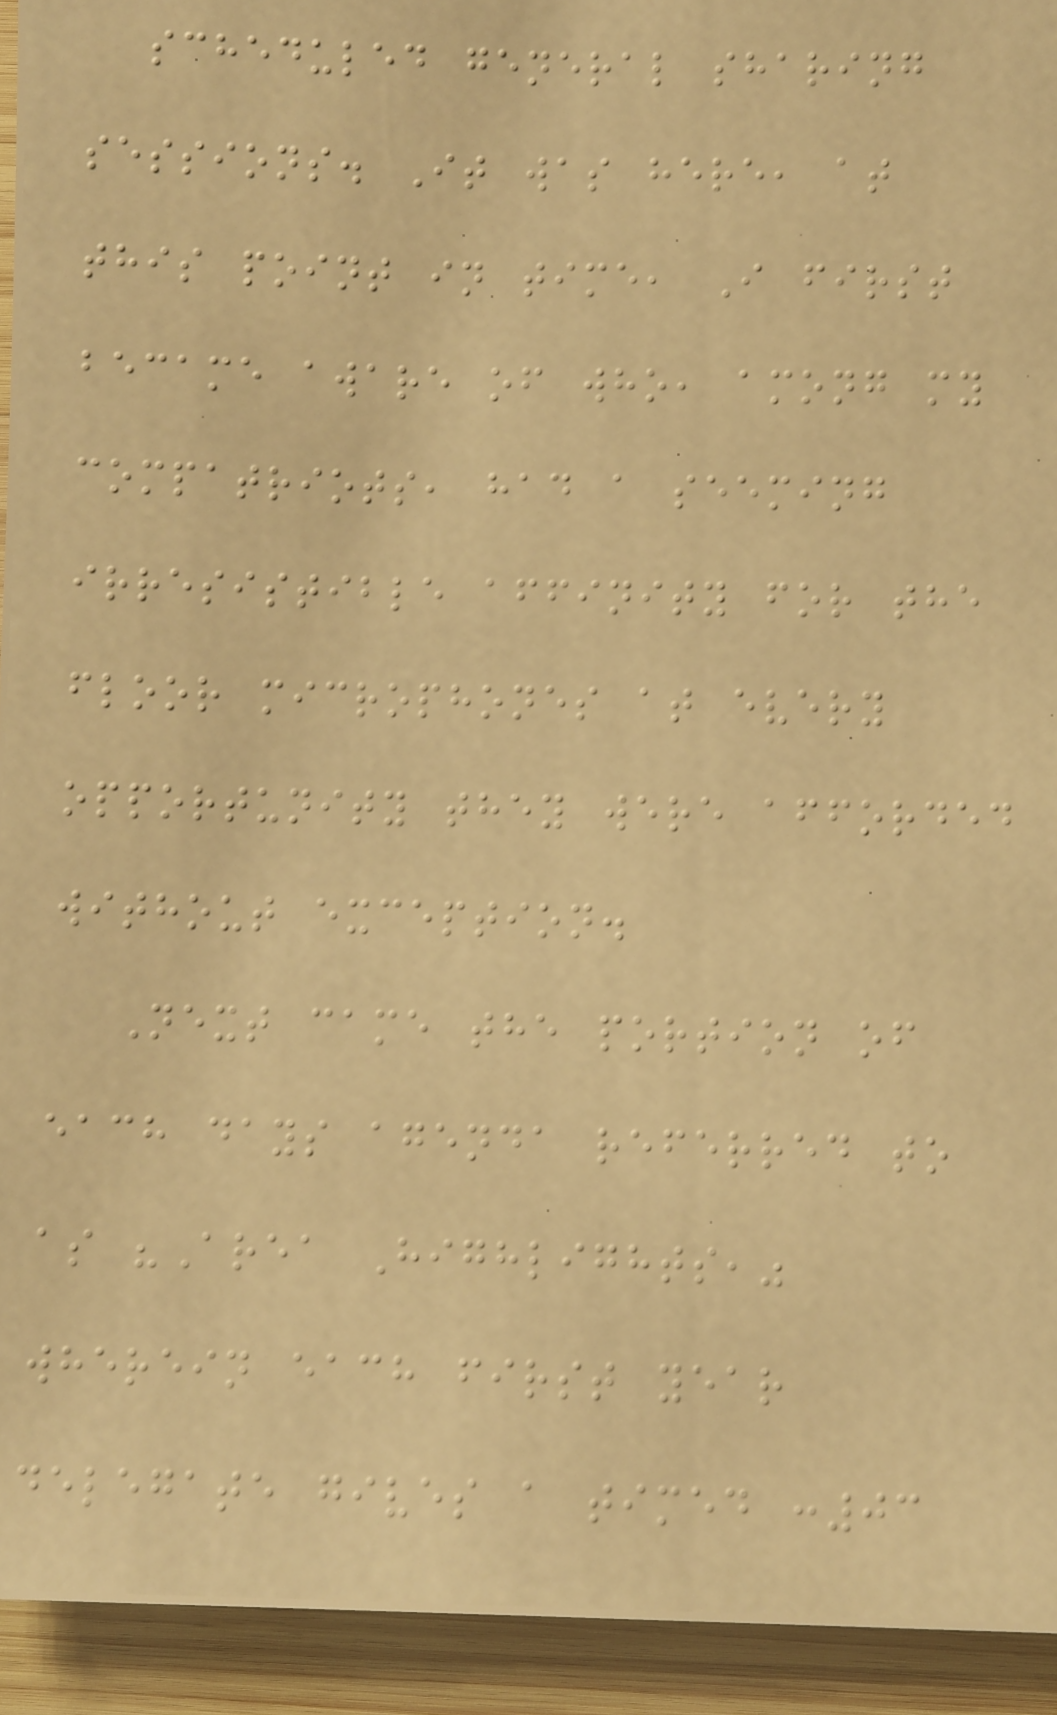scheduled general sharing
sessions. It was here, at
this point in time, I first
became aware of who, among my
compatriots, had a seeming
irresistible affinity for the
floor microphones at every
opportunity they were afforded
without exception.
Next came the portion of
each days agenda referred to
as "Area Highlights,"
wherein each first year
delegate gives a timed :03
